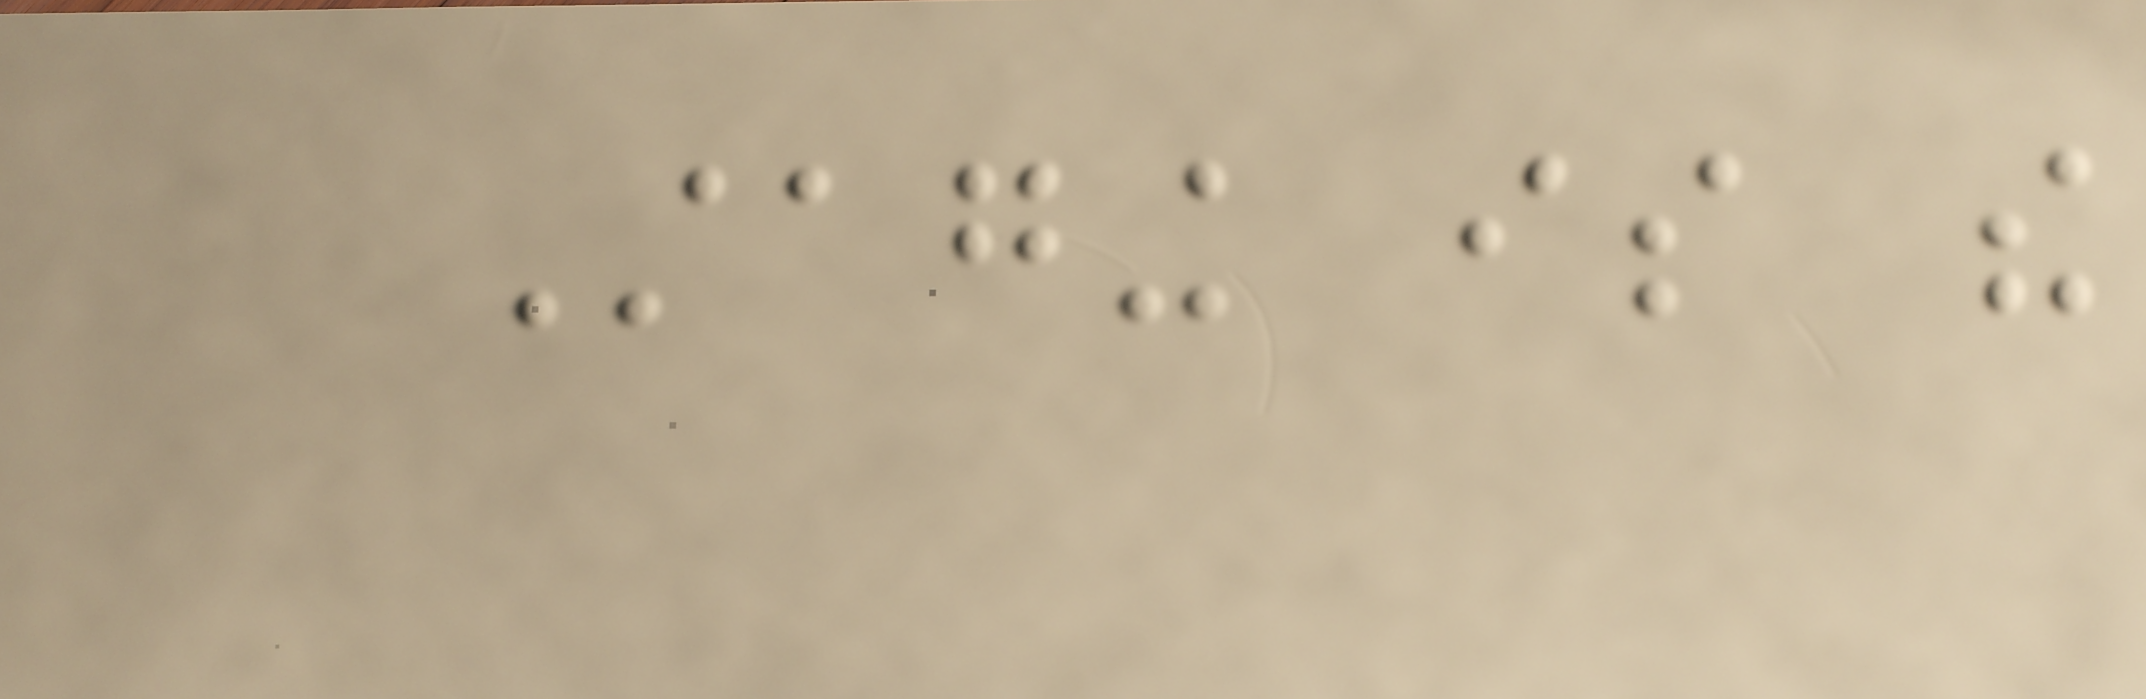Staging is the
